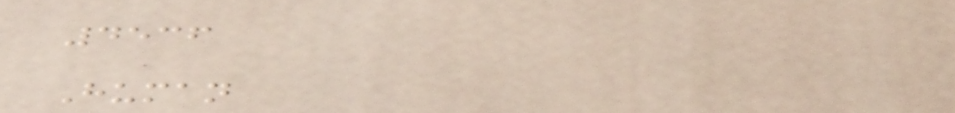4536
Human
